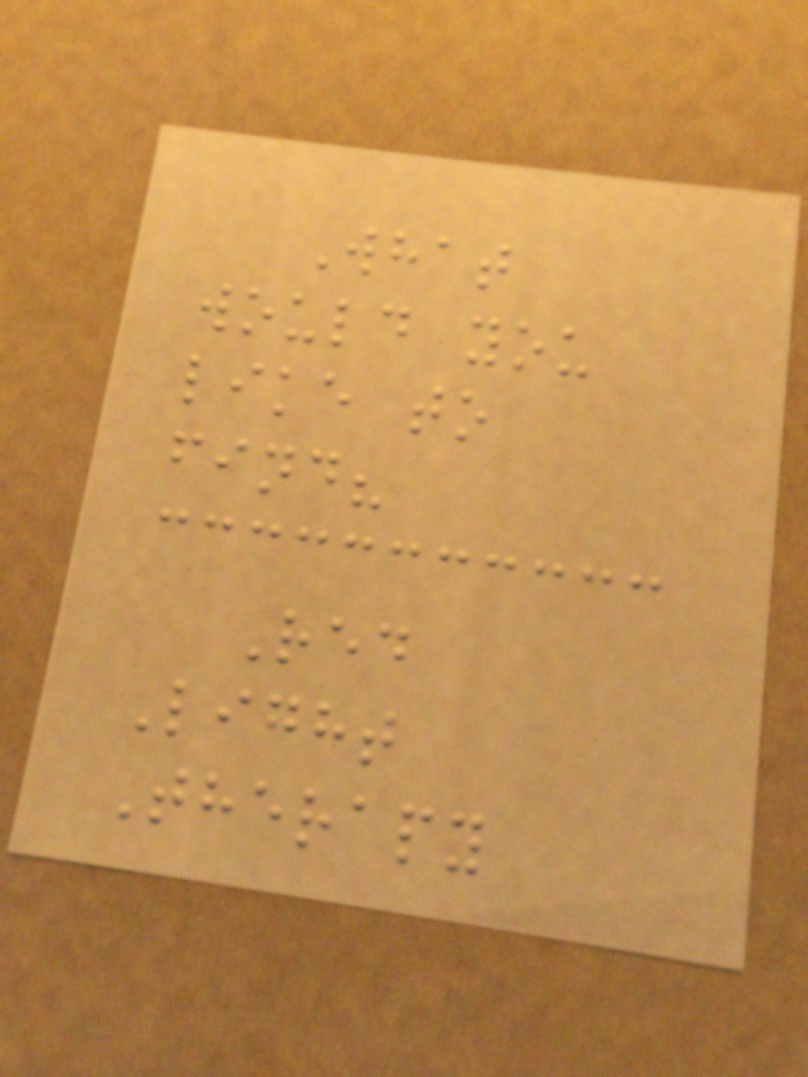What
would you
like to
find?
Red
Light
Therapy
